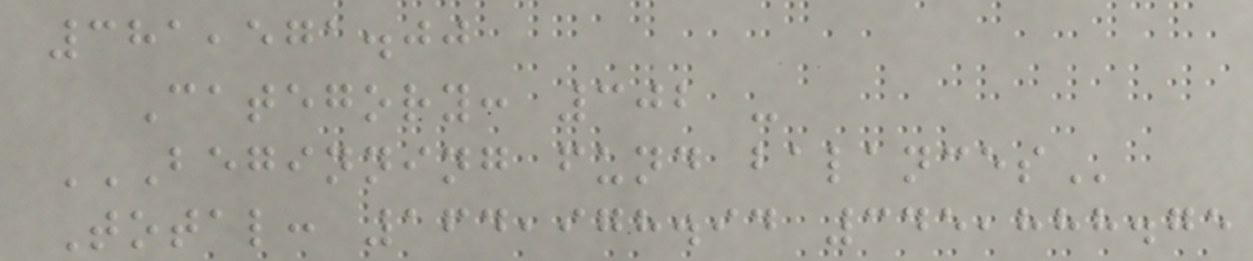381,571.00
Category: 302 -
BEGINNING FUND BALANCES
Total: 164,978.94 345,888.75
